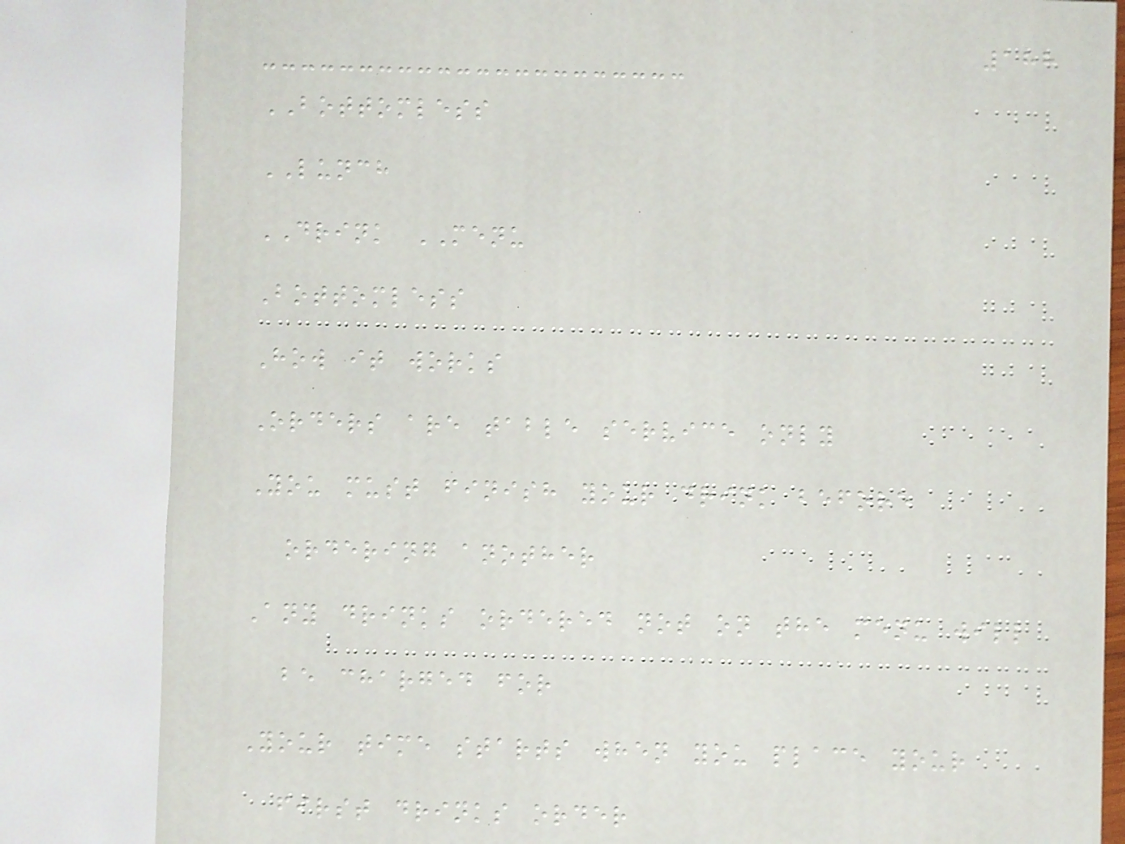188
BOTTOMLESS
LUNCH
DRINK MENU
Bottomless
How it works
Orders are table service only
You must finish your drink before
ordering another
Any drinks ordered not on the menu will
be charged for
Your time starts when you place your
first drinks order
